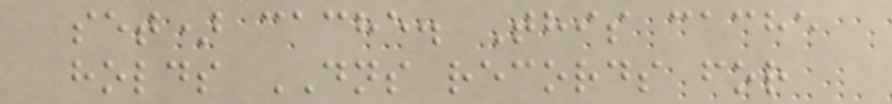set) cache. This cache
holds DNS records for
